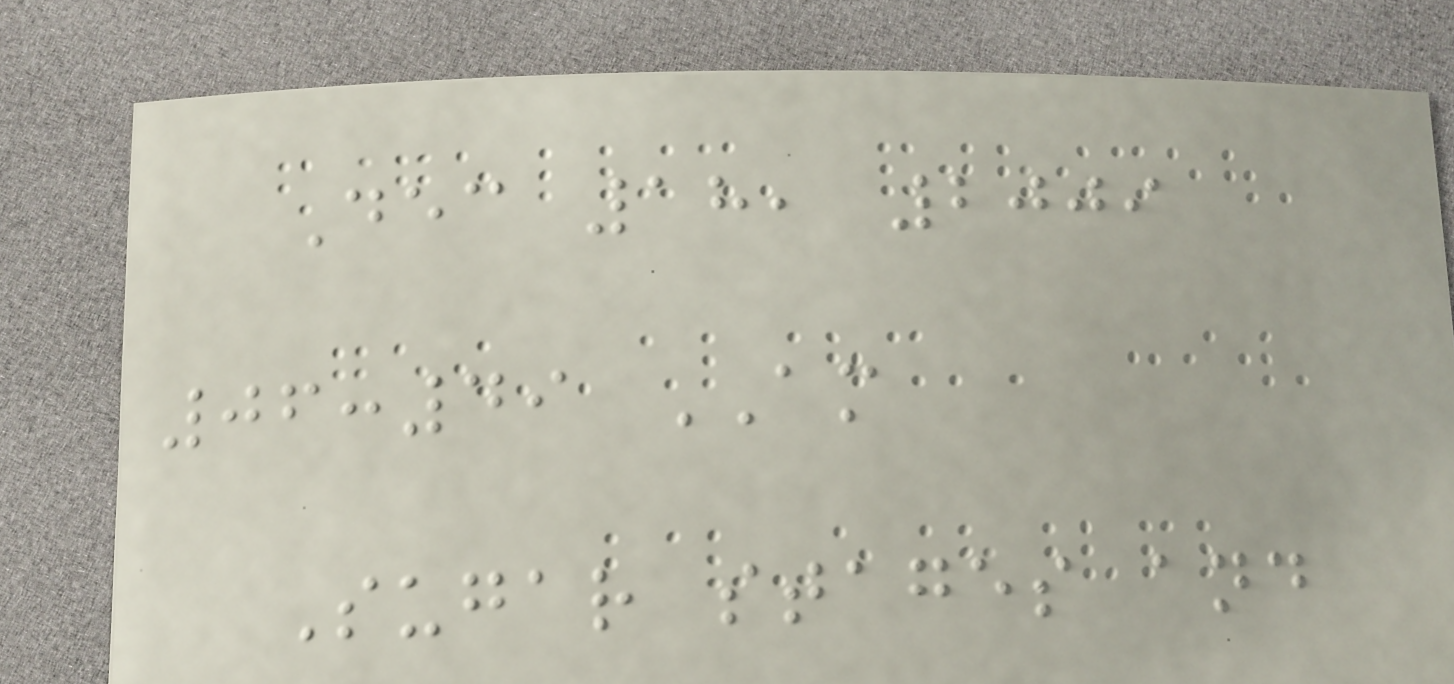Dec 18, 2009
06:49 AM
Sugar stages and
